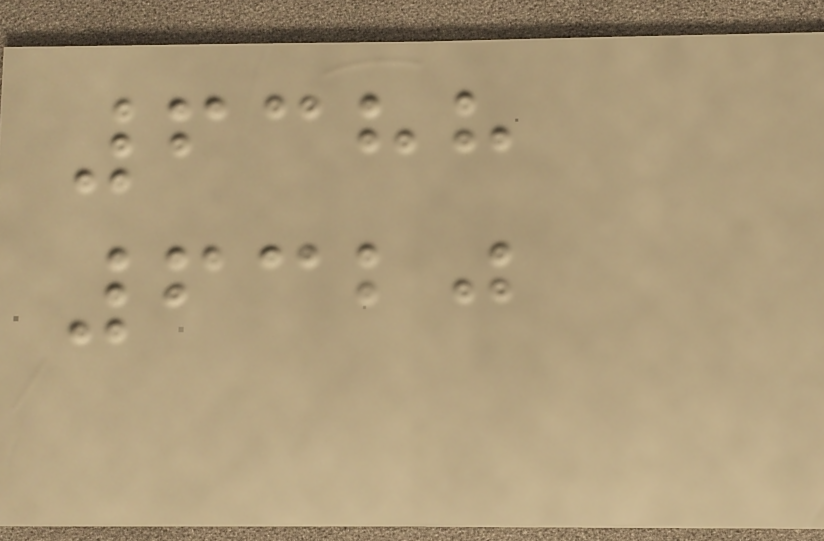6388
6320
